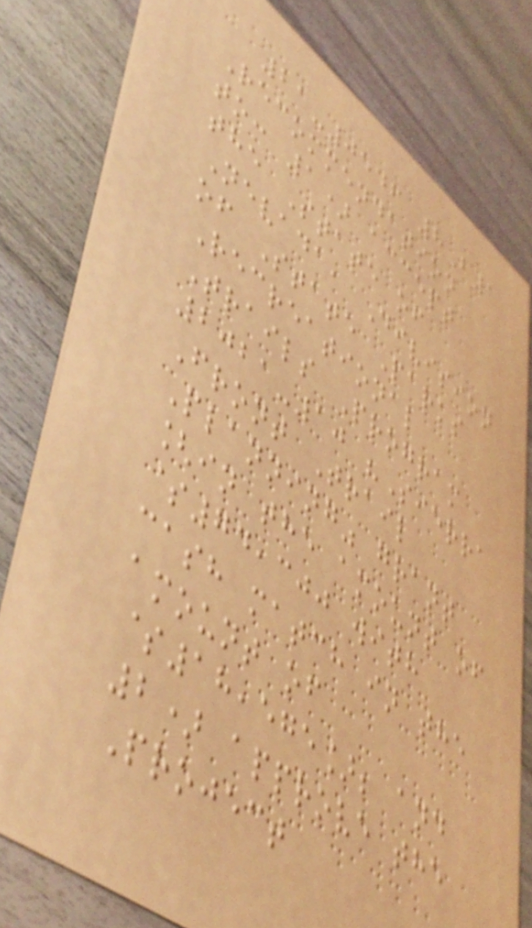21-0546 8B1
Recommendation
to: 1) accept
the State of
Nevada, Division
of State Parks
Recreational
Trails Program
2021-10 "Sierra
Front Trail
Planning" grant
[in the amount of
$74,300 with
cash match in the
amount of
$18,575]; and
2) approve the
Project
